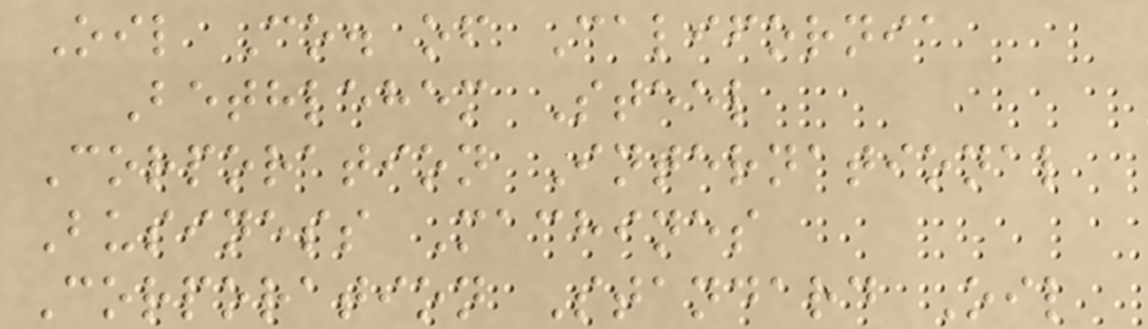Oil Co. of California
Bethlehem Steel
Corporation International
Business Machines
Corporation Standard Oil
